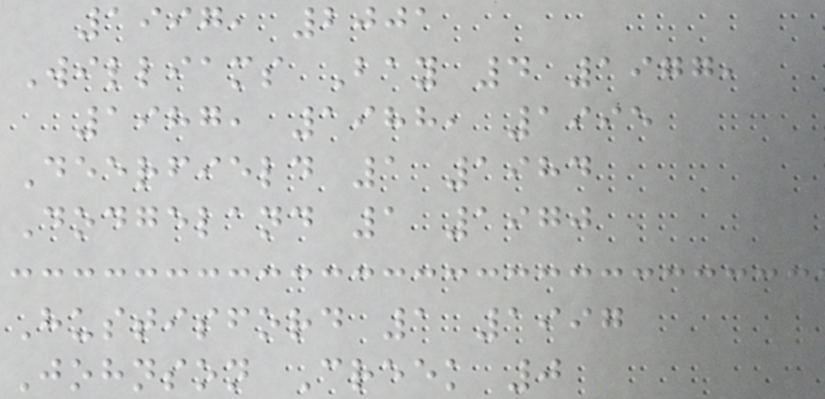1997, 2001
Williams Bay 4 1977,
1987, 1988, 1995
Deerfield 1 1984
Dodgeland 1 1970
Hustisford 1 1997
Johnson Creek 0
